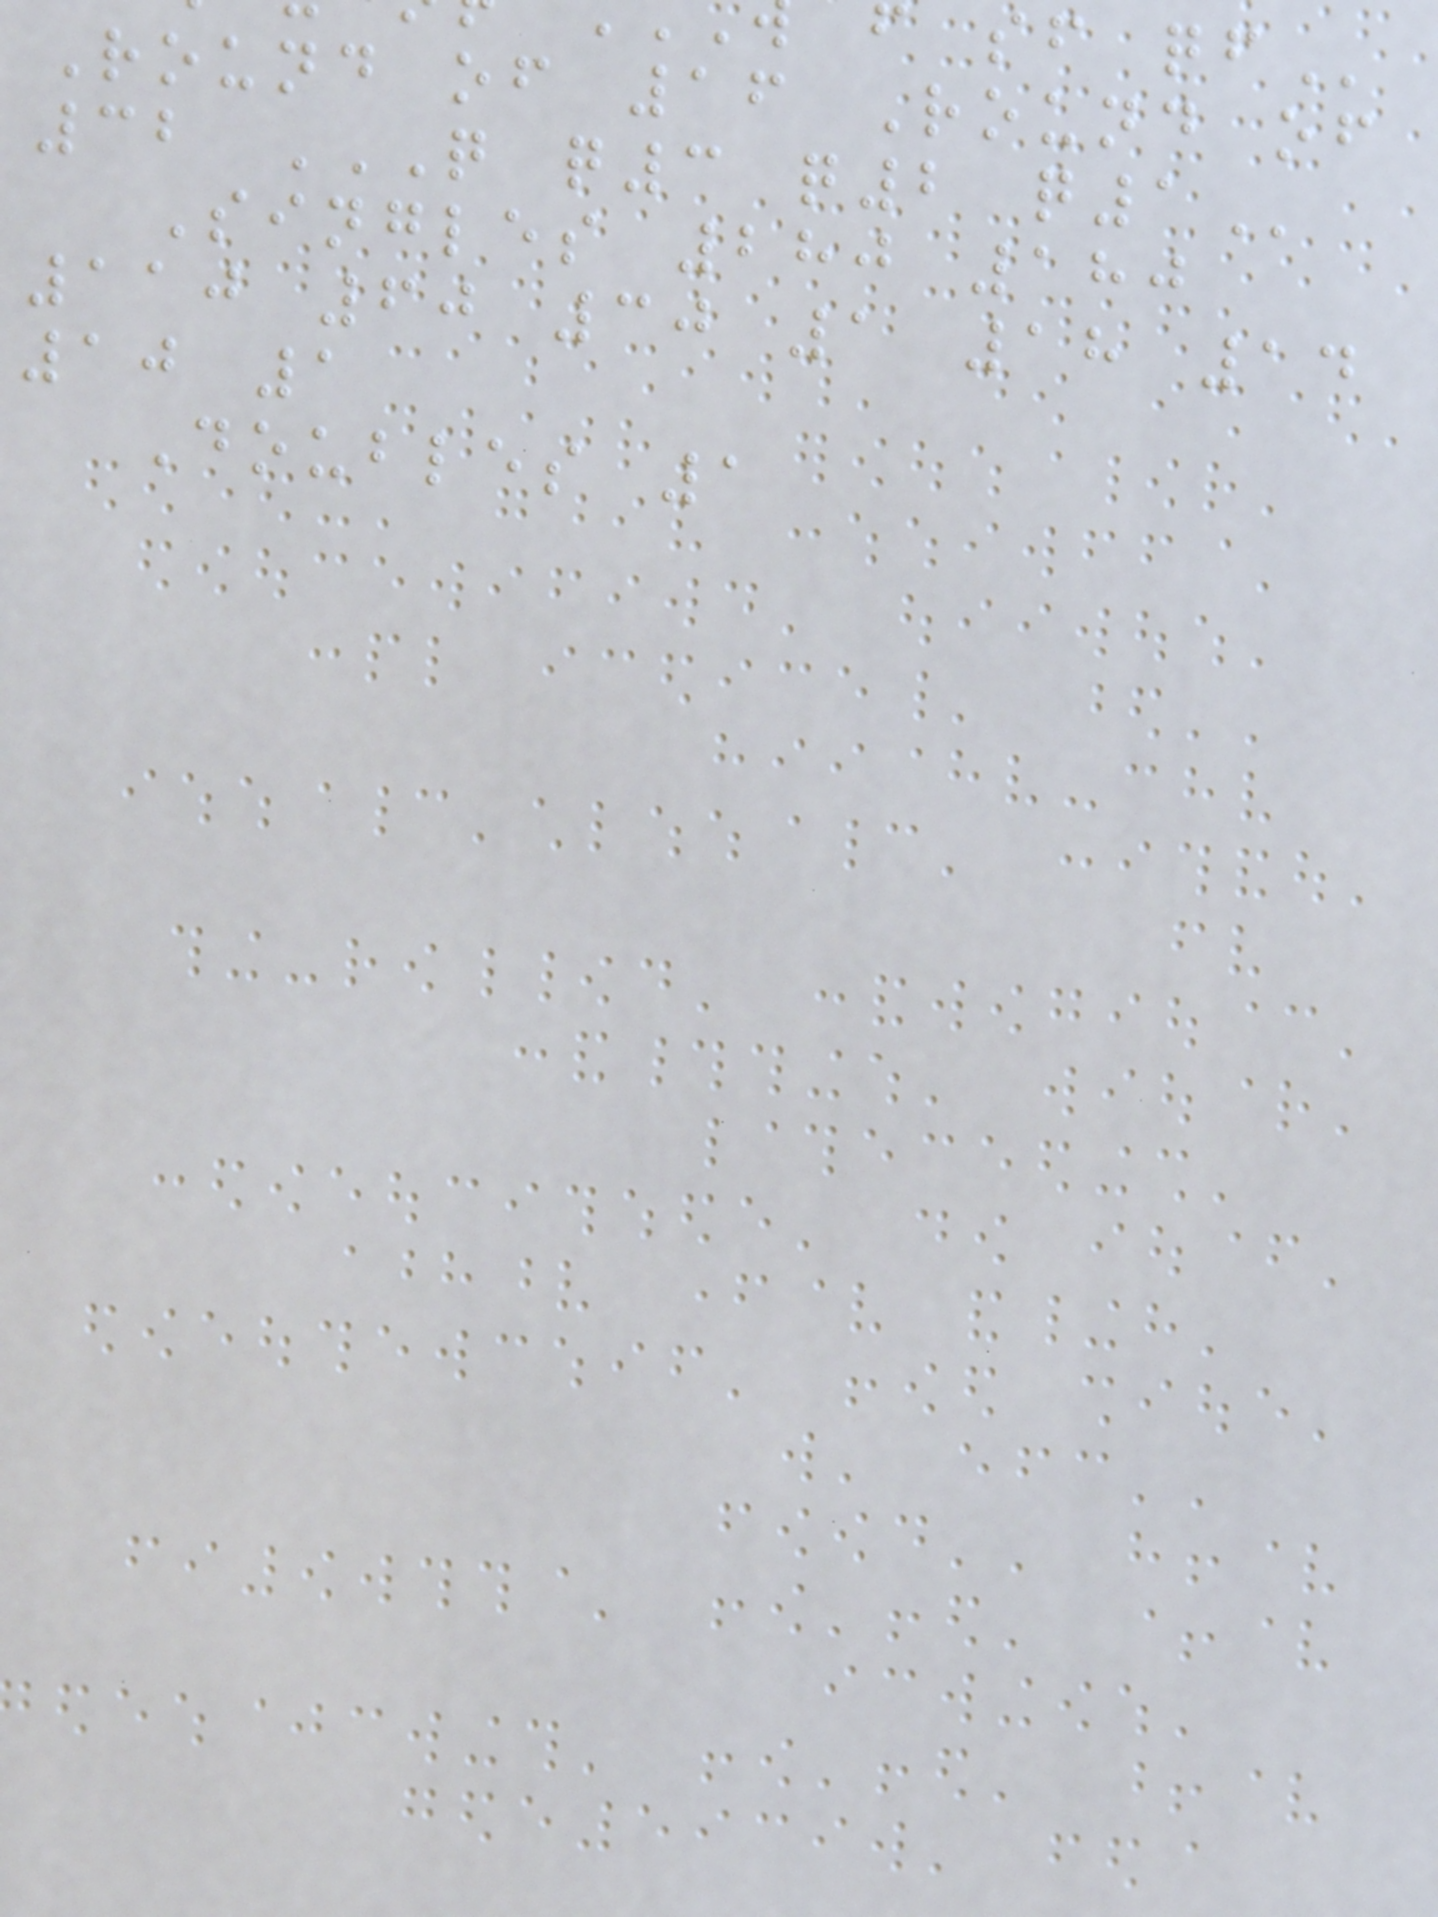Round of 16 Round of
32 Q Q3 Q2 Q1
Singles 280 180
110 60 30 1 18 14
10 1
Doubles 1
